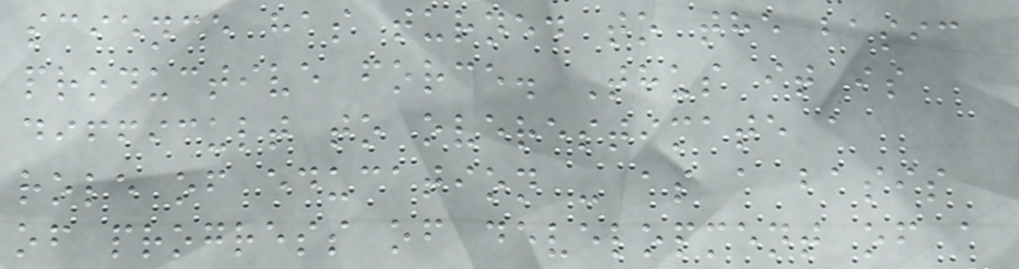science has turned to the basic
productive force. Thus it is
difficult to overestimate a
role of education - as a basis
of progress of development of a
